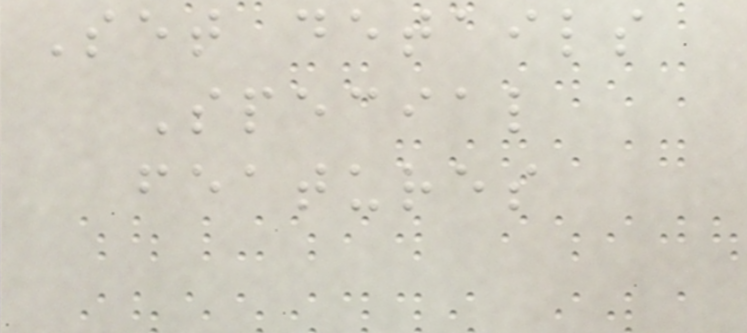Set details
Special
features
